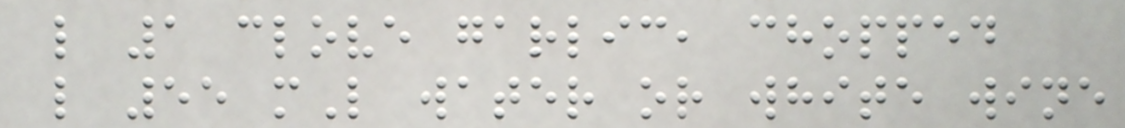l 1 clove garlic, chopped
l 55 mL water or white wine
